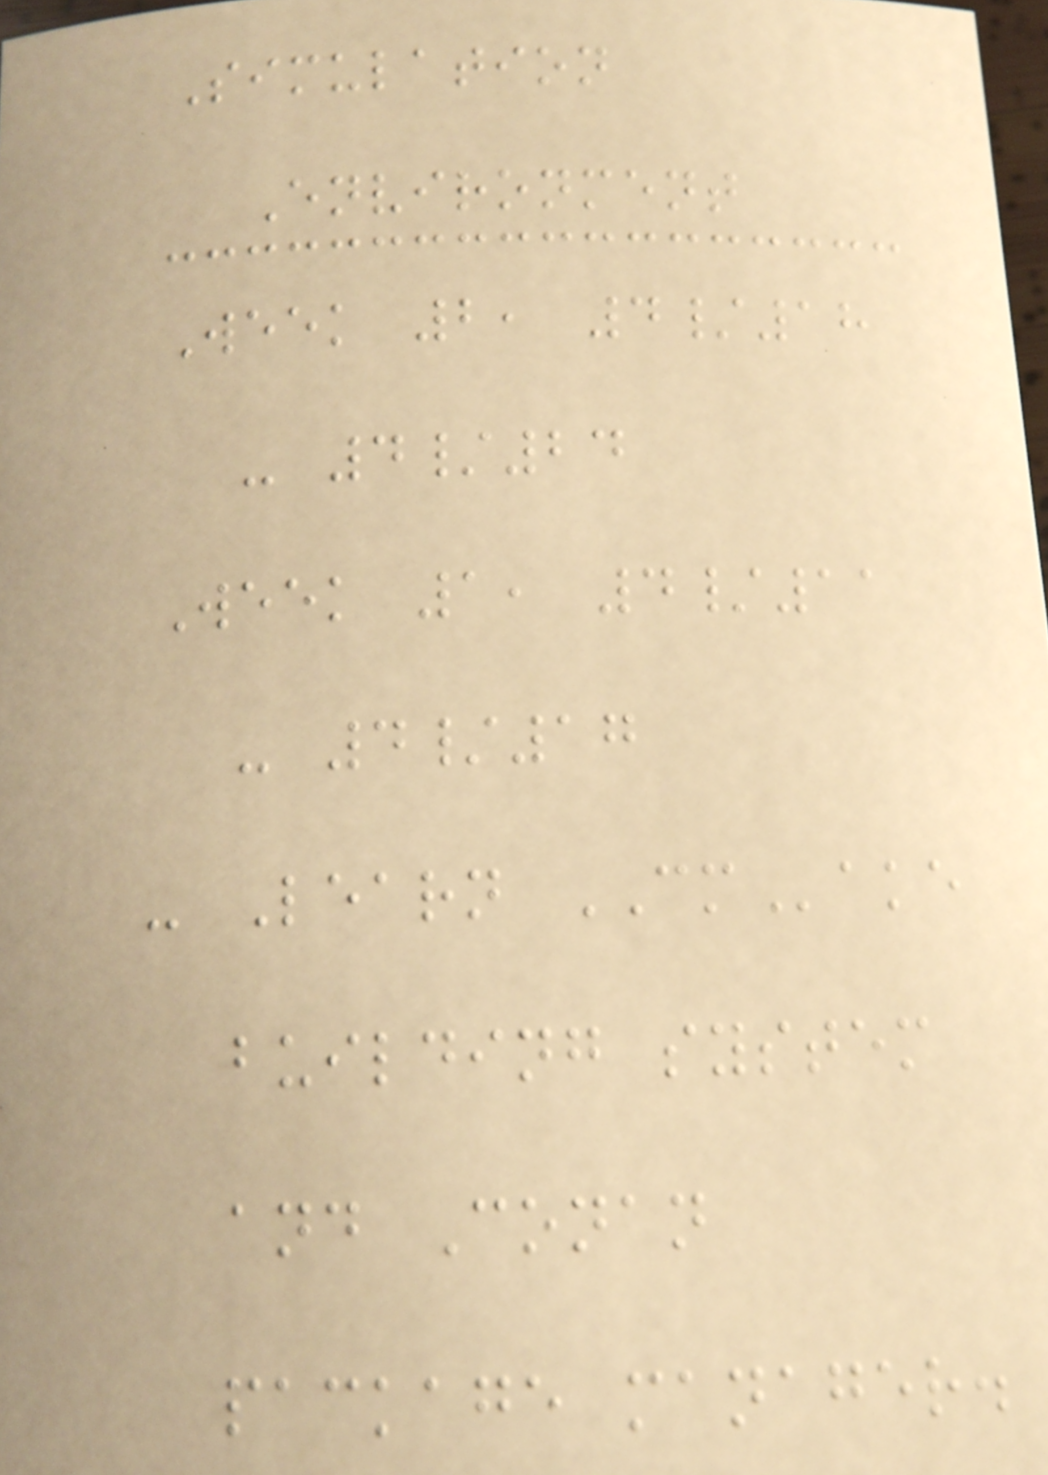Simulation
Environment
Week 2, 4/18
- 4/24
Week 1, 4/11
- 4/17
- Learn CMake
building system
and Conan
package manager.
